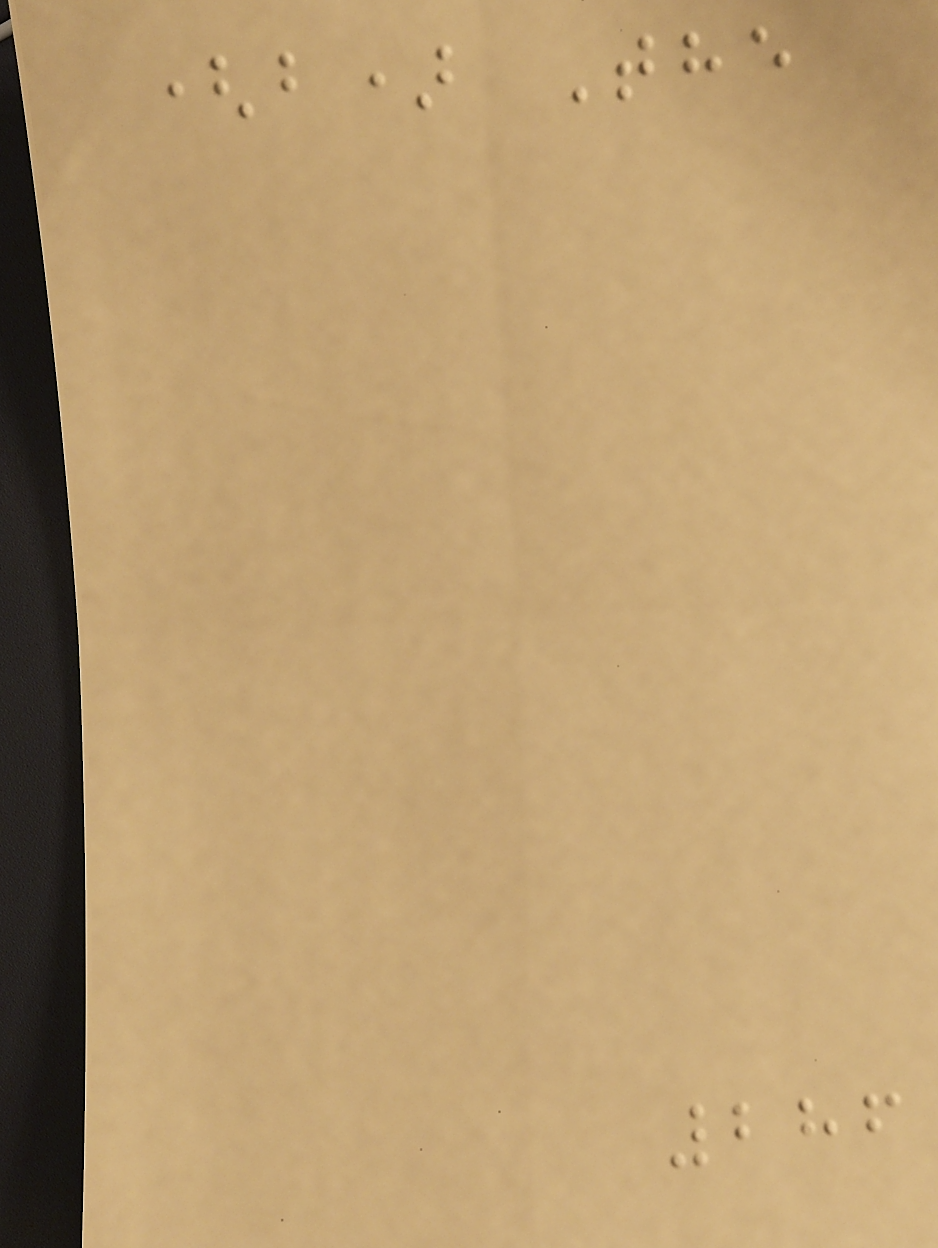(b) The
286
